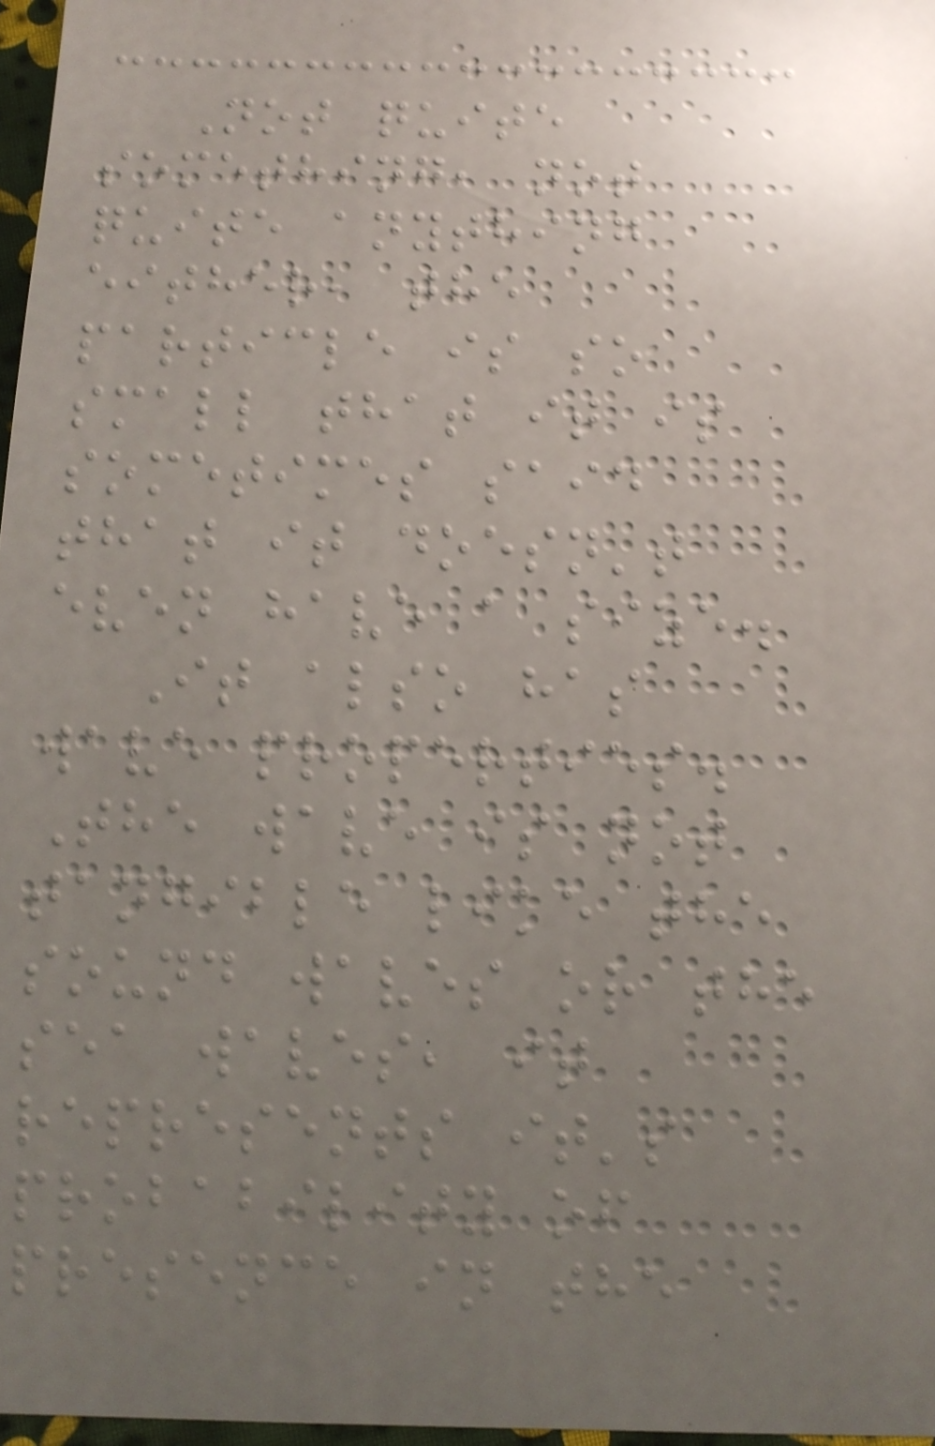Not quite
something, not
quite anything
either, the
particle is so
small that it is
sometimes said
that it doesn't
even have a size.
It also has
wave properties.
The wave is not
tangible like the
sound waves or the
sea waves, it
represents it's
probability of
presence in the
